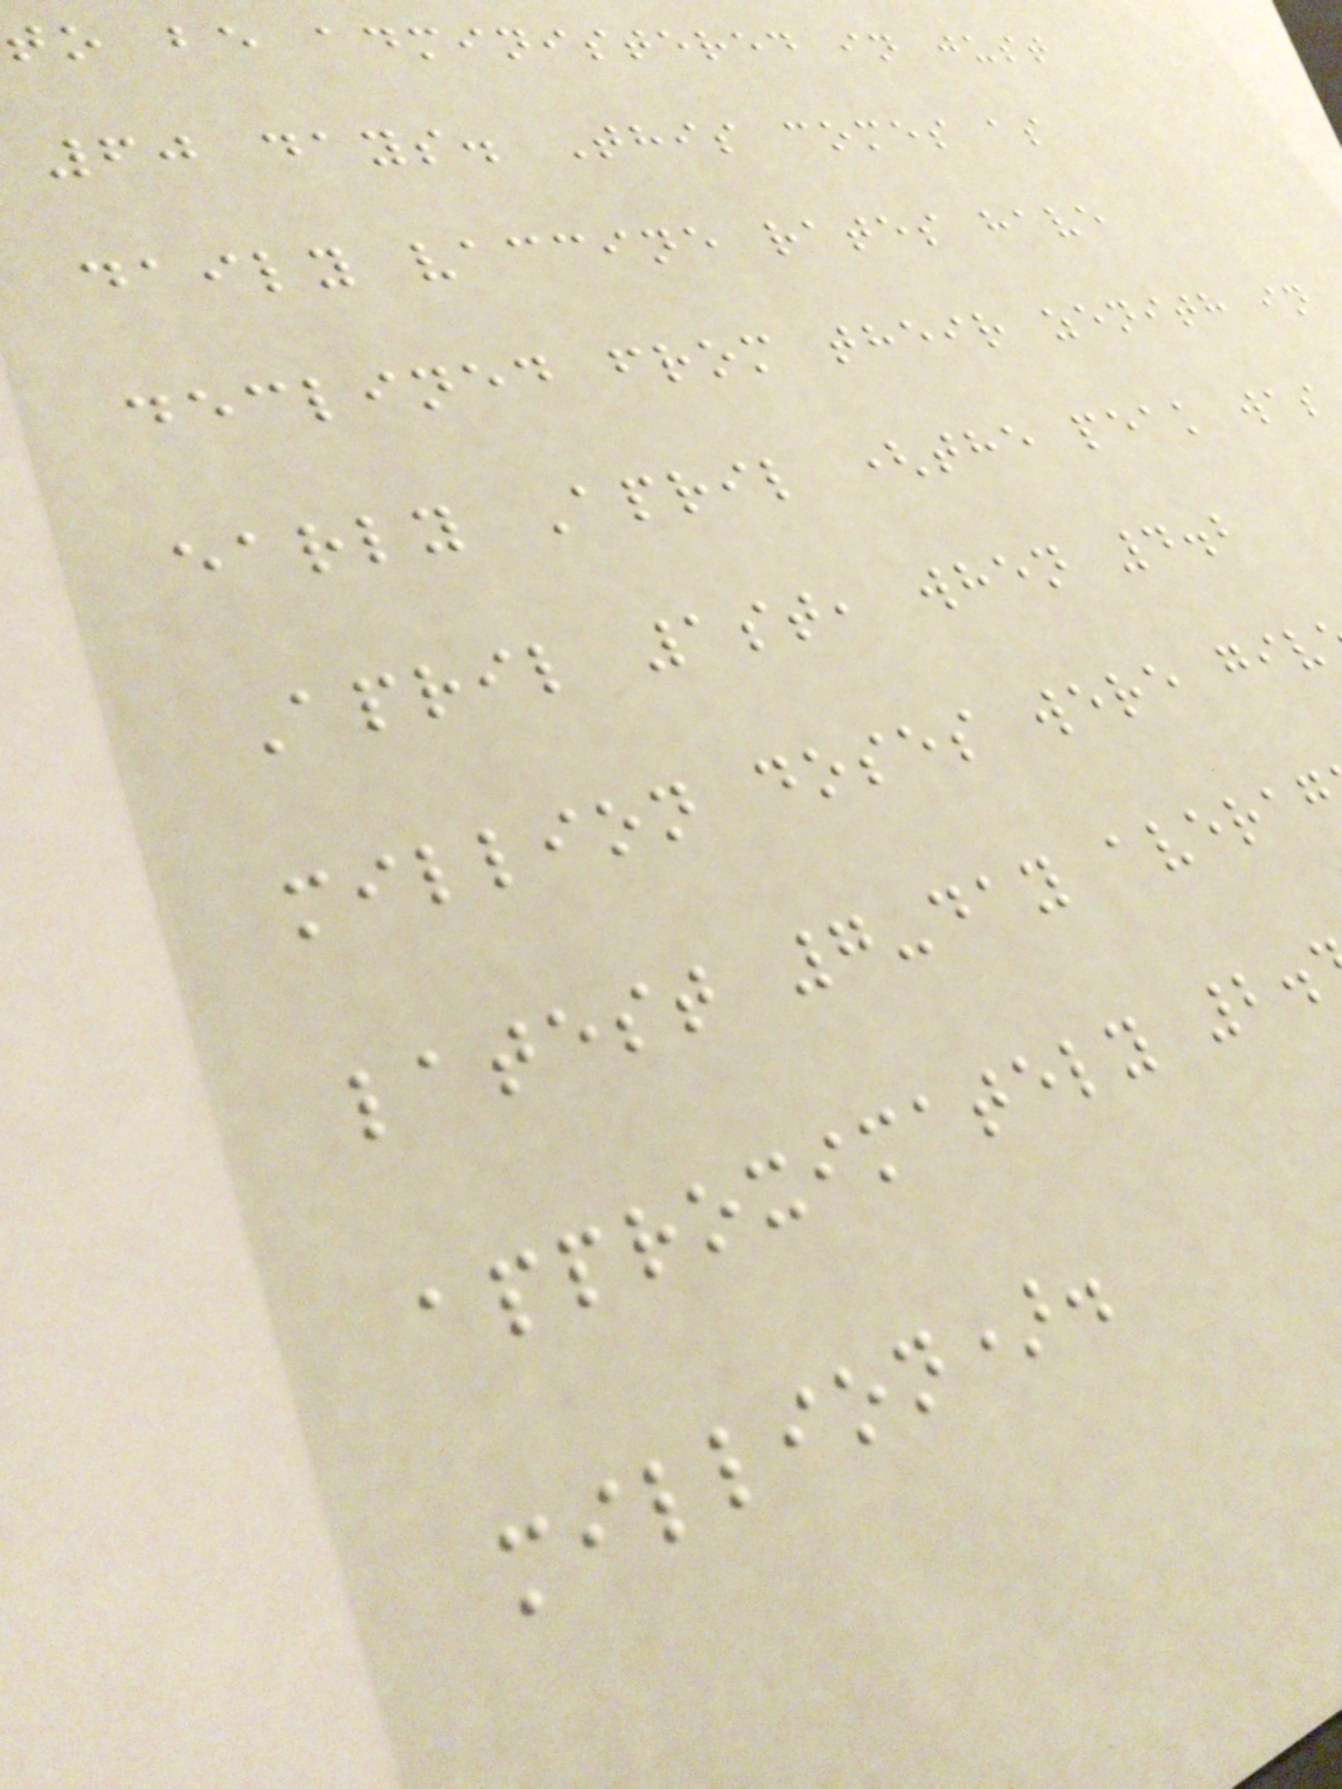to be administered in just
60 days. This comes as
daily vaccine rates have
declined from their zenith in
early April (the peak was
April 1st, when 4.2
million doses were giv
latest 7-day averag
approximately 2.
million).
